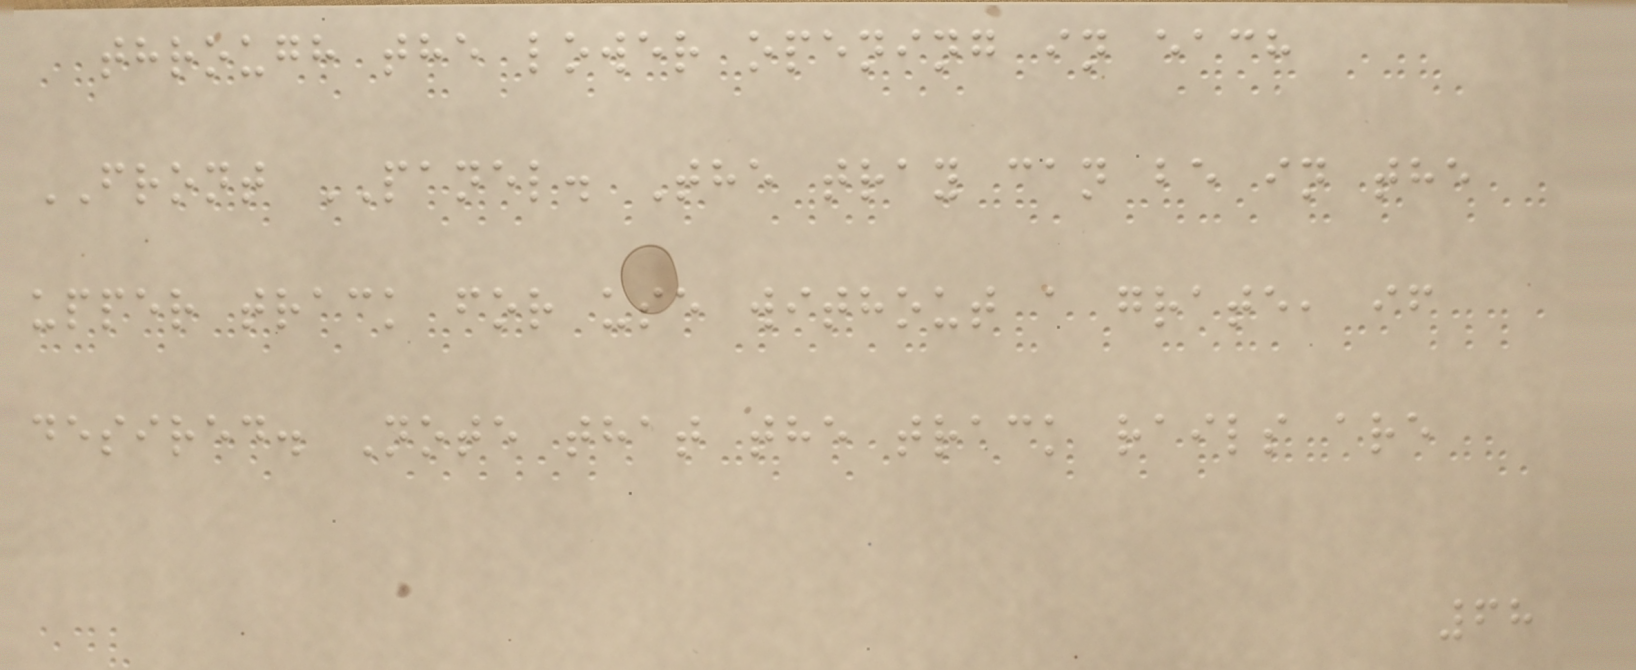through the lower opening in each
FRONT PANEL. The tray can be in the
upper track for use without a grate, if
desired. Note that the track rails are
68
